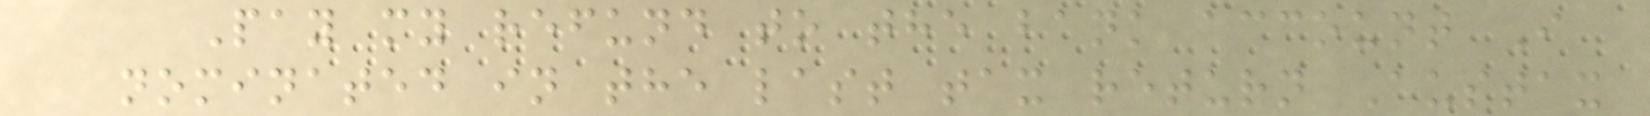Pay my refund to the bank account I
nominated in the last tax return Austax
